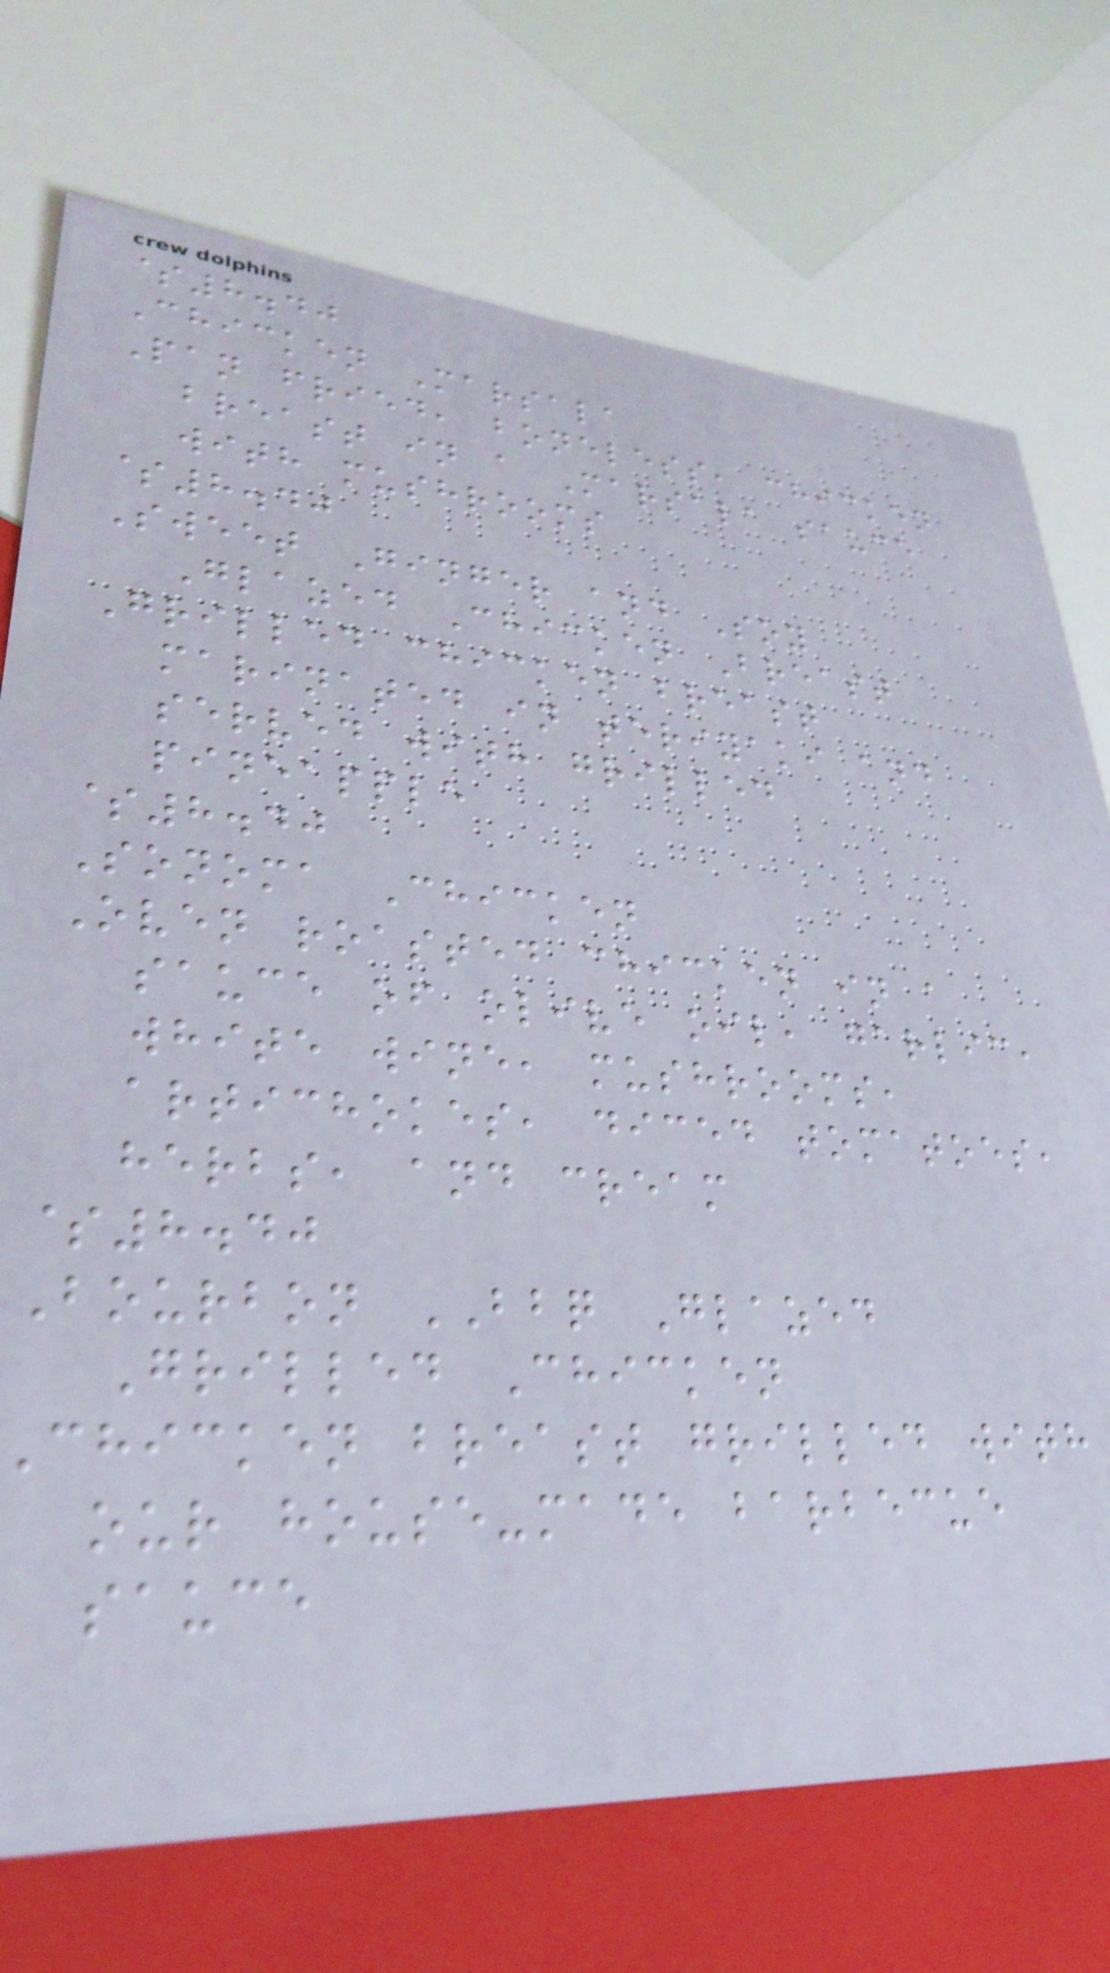$8.40
Chicken Marsala
Pan fried, boneless, chicken
breast in a Marsala sauce
with mushrooms
$8.40
Sweet Ginger and Soy
Glazed Chicken Breast
Grilled chicken breast
marinated in teriyaki and
served with grilled
pineapple
$8.40
Sonoma Chicken
Oven roasted chicken in a
sauce of olive oil, garlic,
white wine, mushrooms,
artichokes, diced tomatoes,
herbs, and cream
$8.40
Bourbon BBQ Glazed
Grilled Chicken
chicken breast grilled with
our house-made barbecue
sauce
